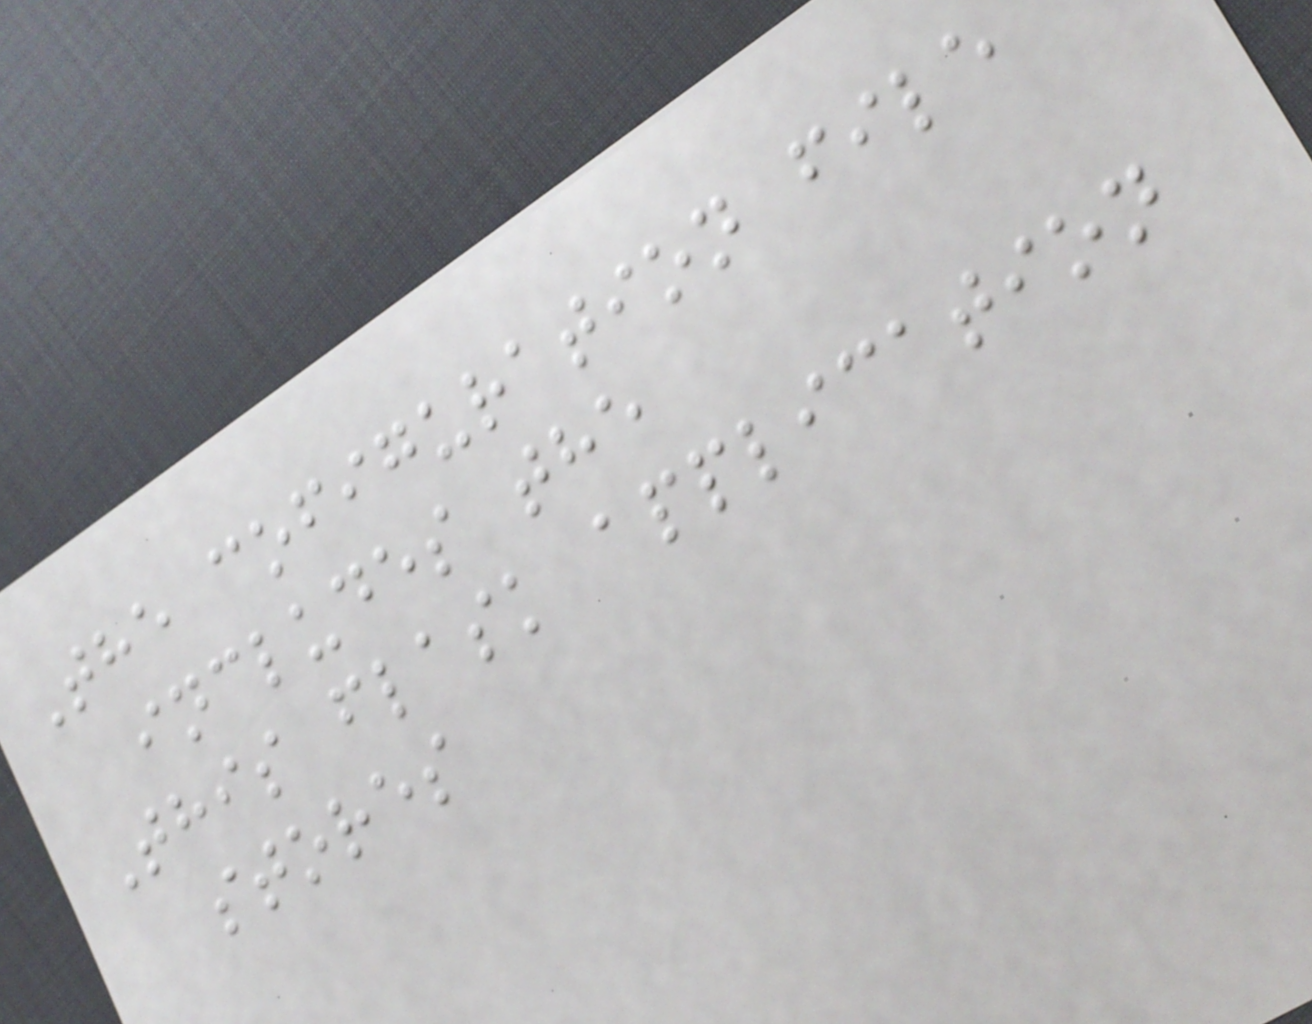The cofiguration file
includes the
This flask application
stores
